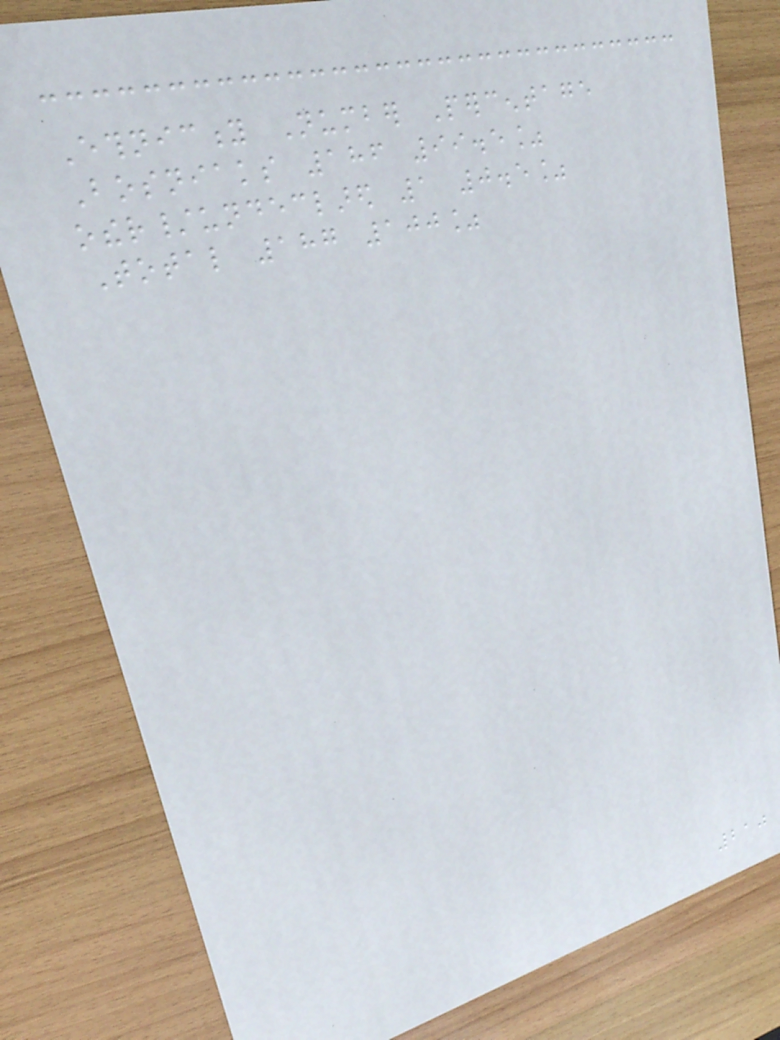Ethnicity Number Percentage
Bosniaks 186 99.5%
other/undeclared 1 0.5%
Total 187 100%
210
